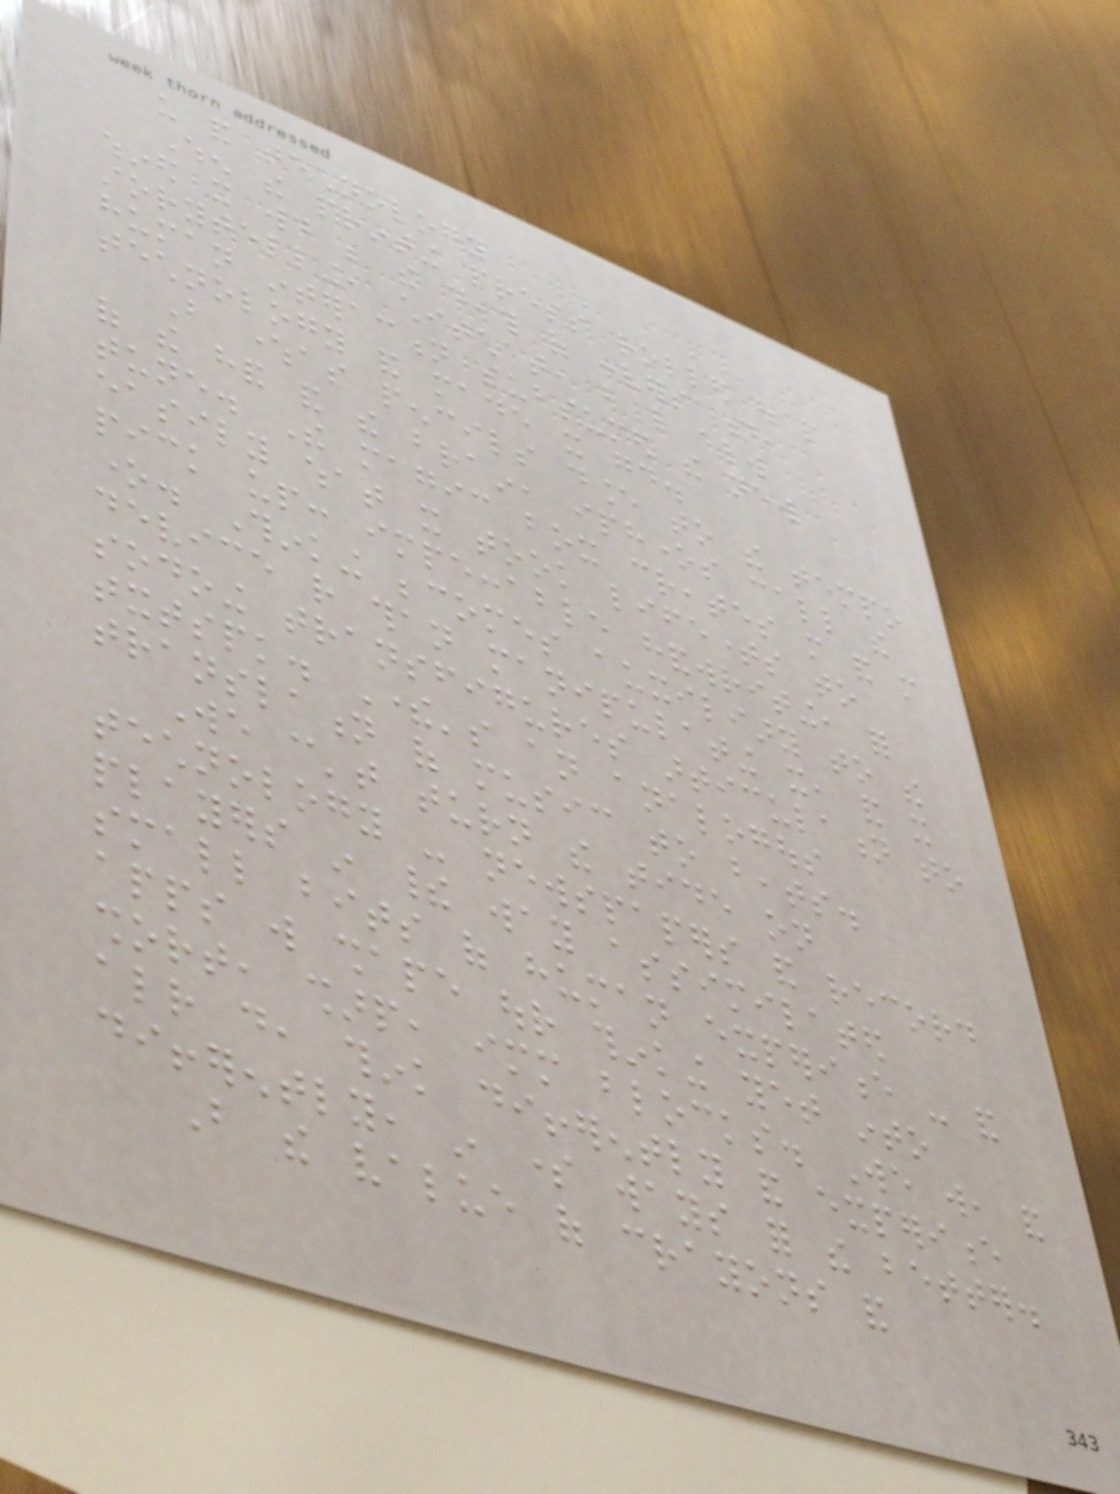us and technology
When the printing press rolled out people
whined it would be the death of conversation,
storytelling, chitchat, but like always
human interaction subsumed the new
technology and made it good.
But whereas pencils dance to the tempo
of the hand and the brain, iphones call the
tune. The magic box creates more and more
easily what it took lifetimes to
pick up: impeccable handwriting, for
one. Thinking becomes auxiliary to the
device rather than manipulating it, and it
sodoing transfigures articulation to
txtspk. There's an analogous
translation of music to beats.
We can't turn the tide on
technology - newspapers and record
players in their way assimilated
small bits of human experience - and
apps will shape our thinking yet into
short, sharp, immediate blocks. We will, and
already do, think differently and experience
differently, in some ways for the better.
But the value of crayons and
